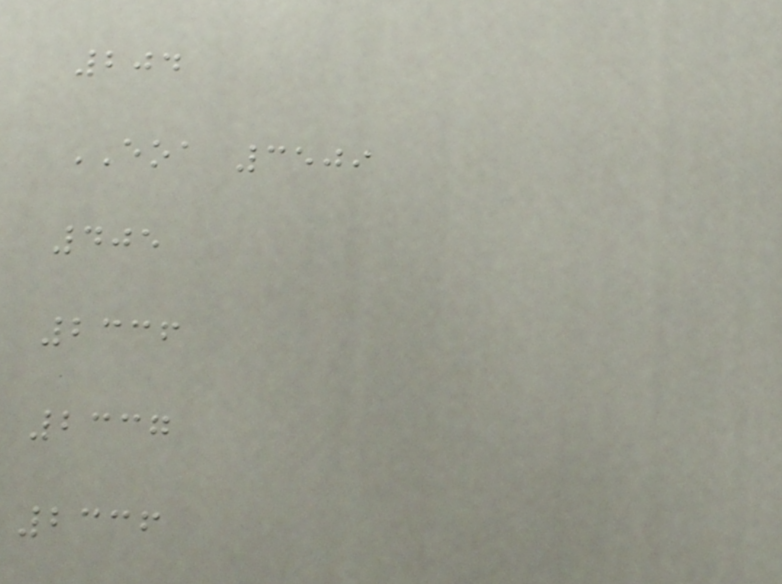204
EOA 3509
405
2336
2337
2336
